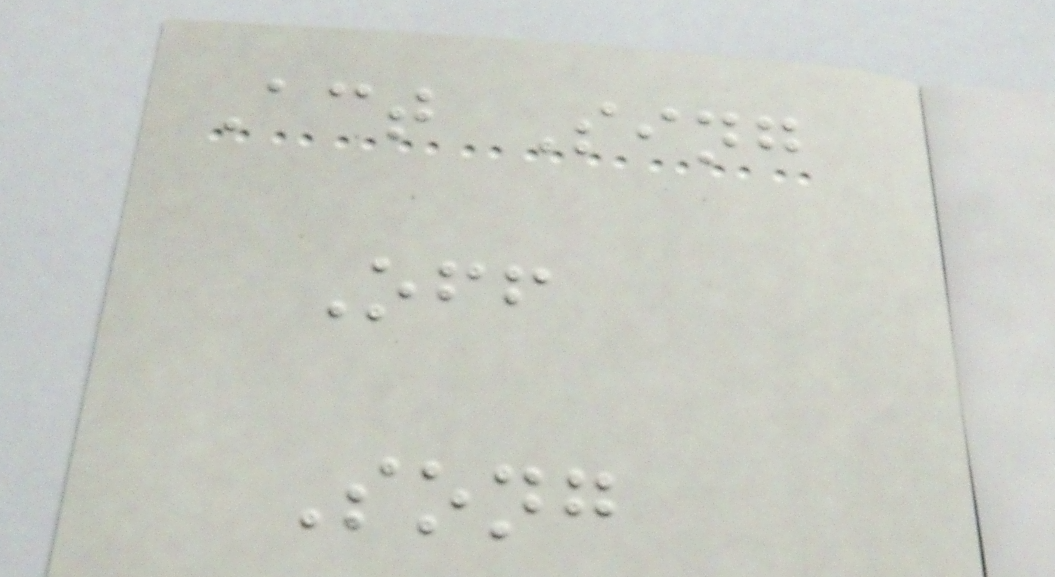Act Sing
Off
Song
